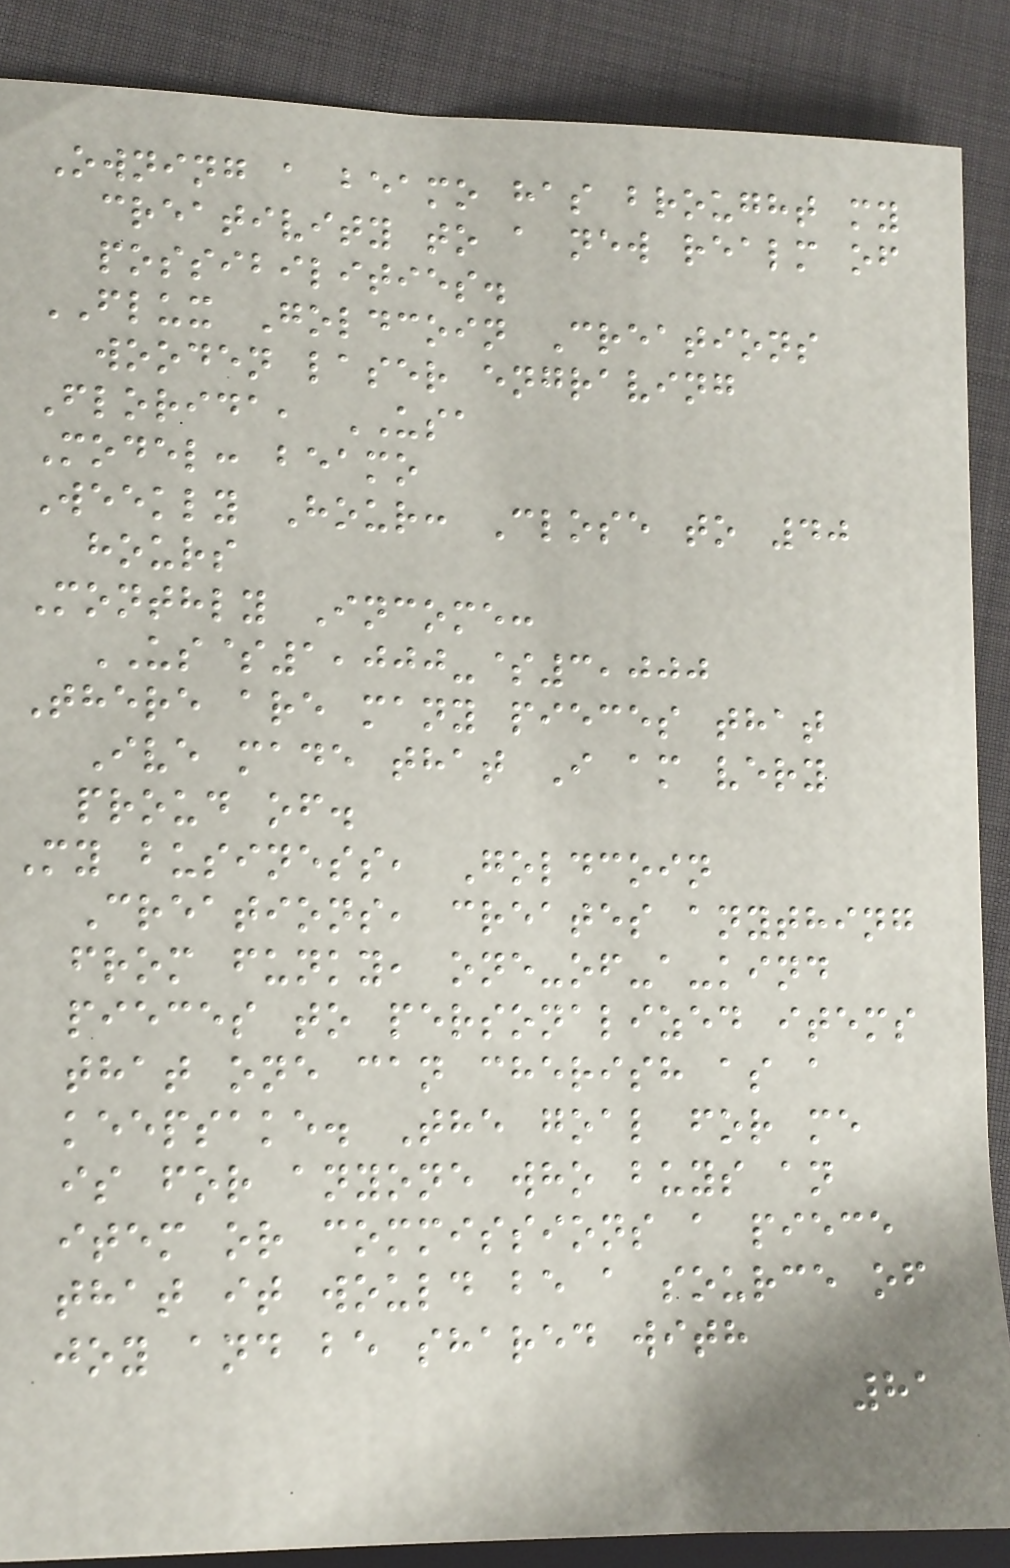Owning a beamo has brought my
creativity to a new realm of
possibilities.
FLUX Goldcoin Creations
wooden laser engraving
Florida, USA
Model: beamo
Weekly Hour: Close to 40
hours
Monthly Income:
US$1,000-$3,000
There are many pieces that
Ive made that I am very
proud of.
My business, Goldcoin
Creations, creates anything
from funky, one-of-a-kind
pieces to personalized items
that one can cherish as a
keepsake. The goal for me
is for anyone who buys an
item or commissions a piece
that it would be a source of
joy and be shared with
81
